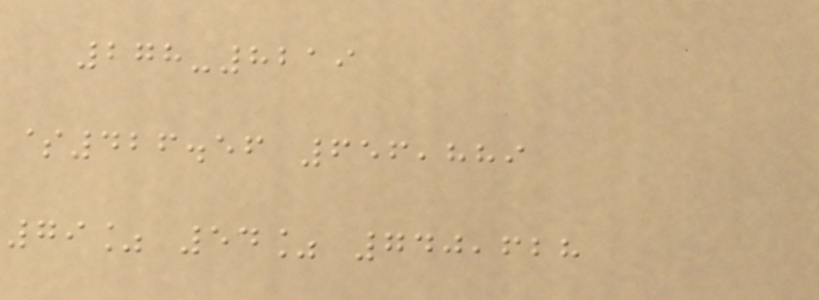278-8219
$426.56 656,889
79% 54% 740,628
